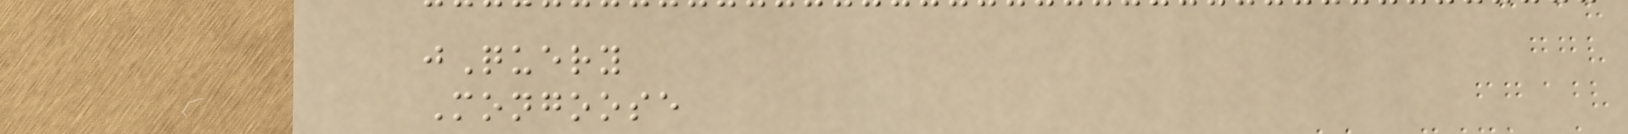jQuery
Mongoose
